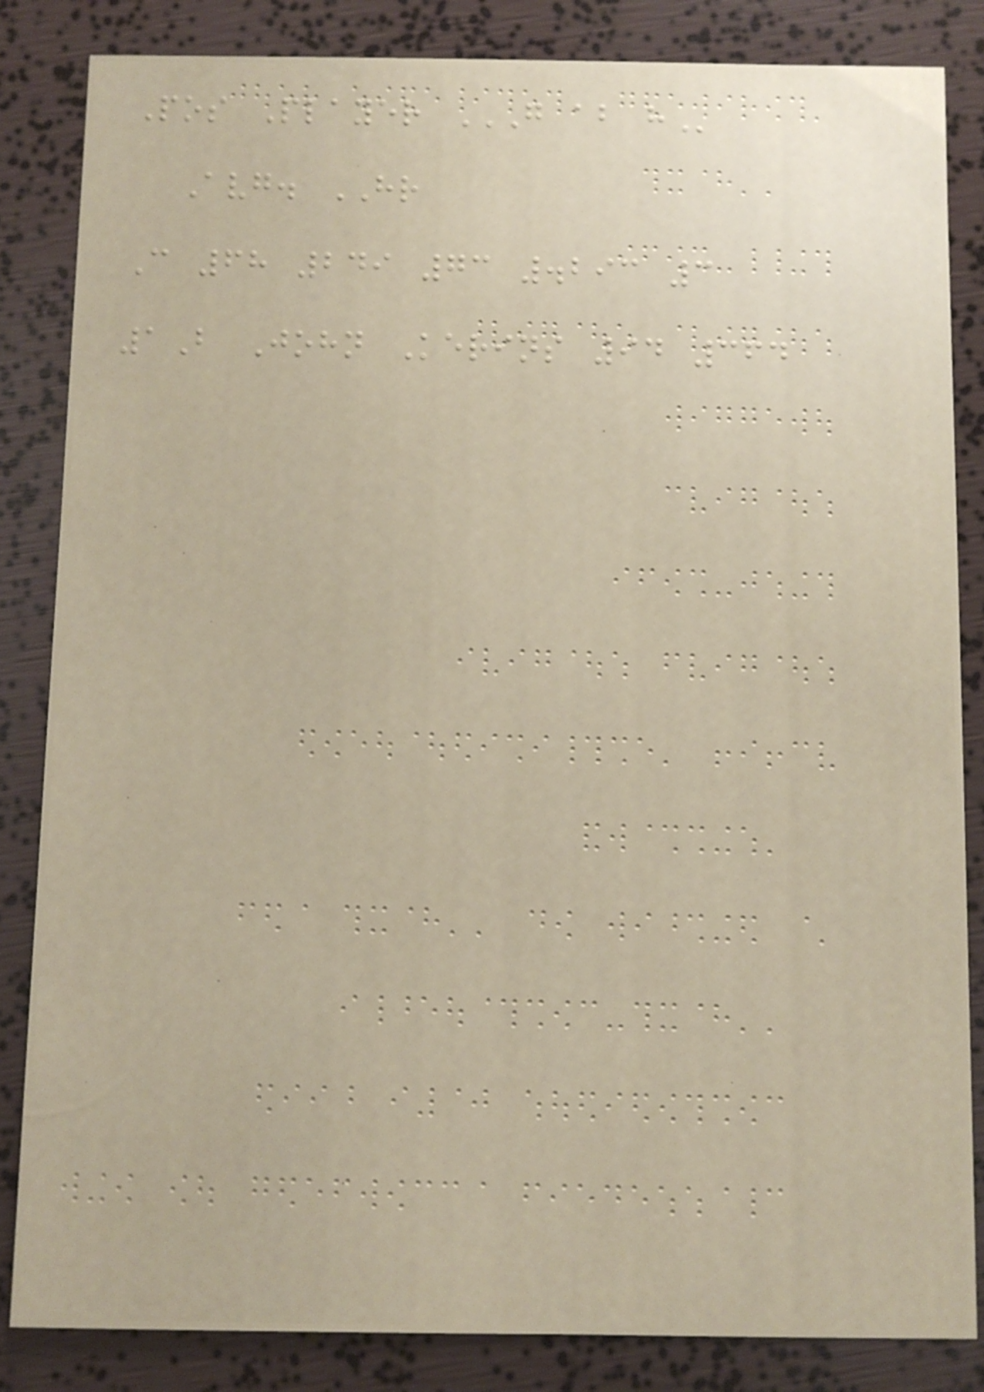Pos Player G AB H
Avg. HR
C 68 249 73 .293 3
1B John Kerins 94 364
